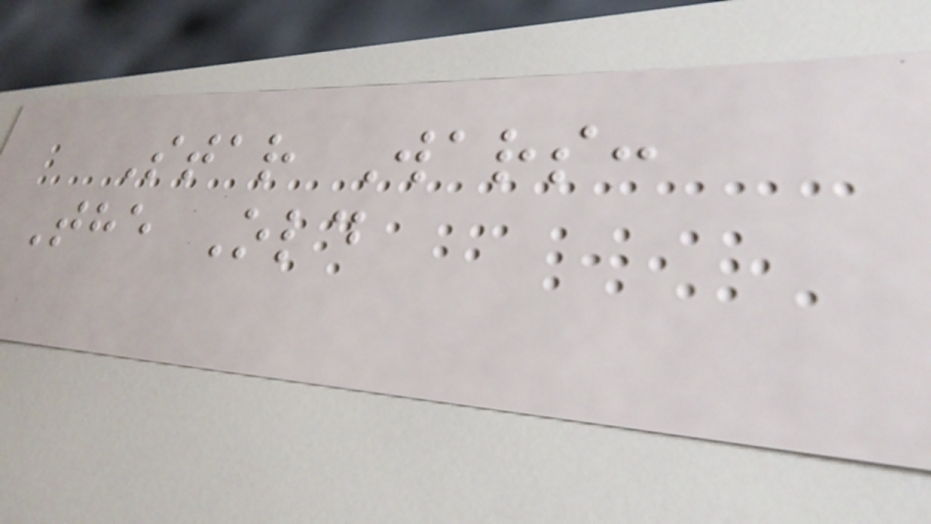Star Wars:
The Old
